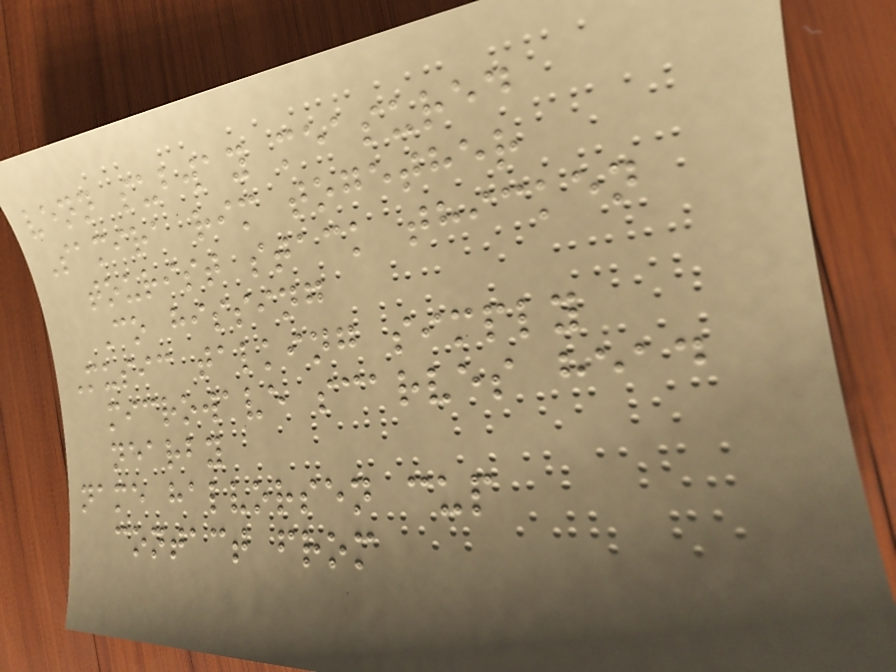venn subway measured
Samira rim together
tourist stack thicken
Co hissing
Music talking simply
microwave scarves head
nearby
name halvorsen cup
contact from
